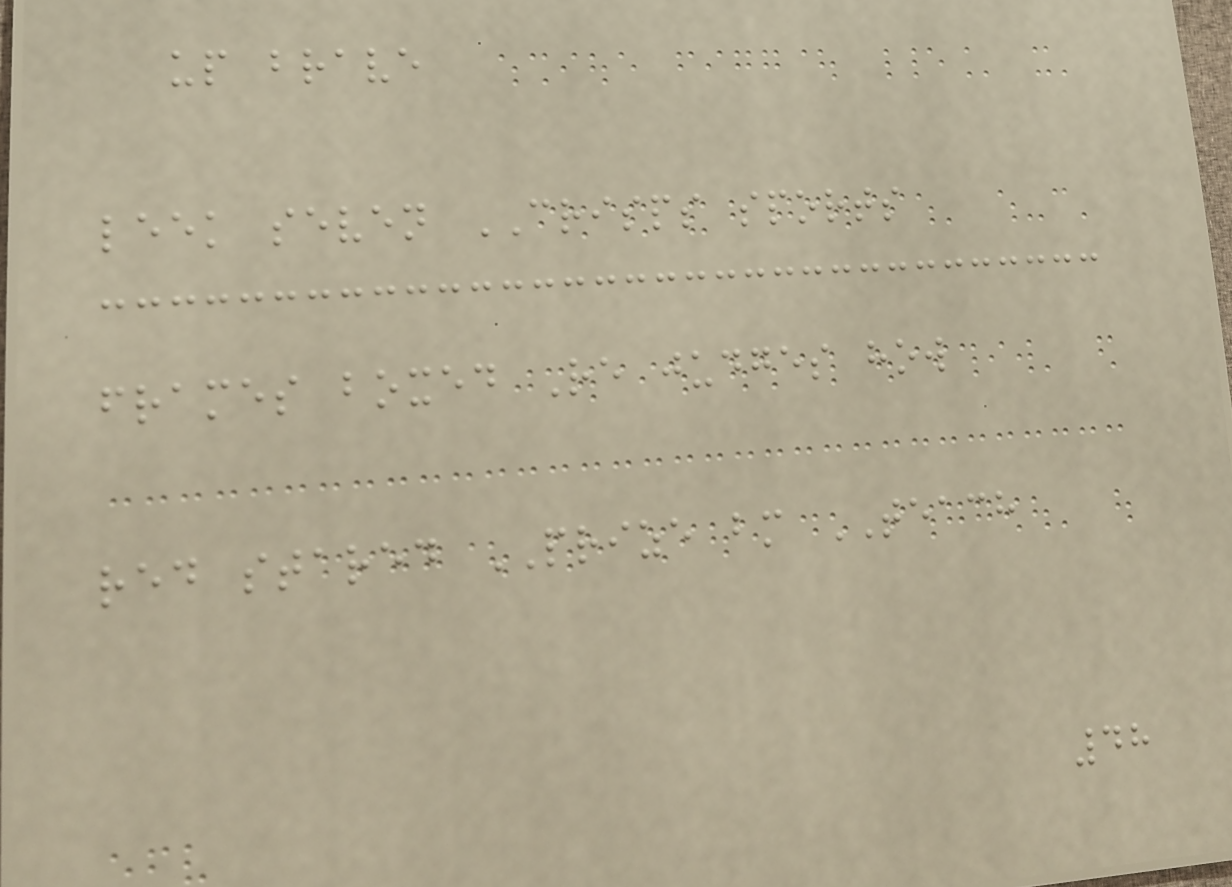up brave
leek seven CRISPS sports
frames boxed Re judges how
red stared PRIZE bm TEACH
48
